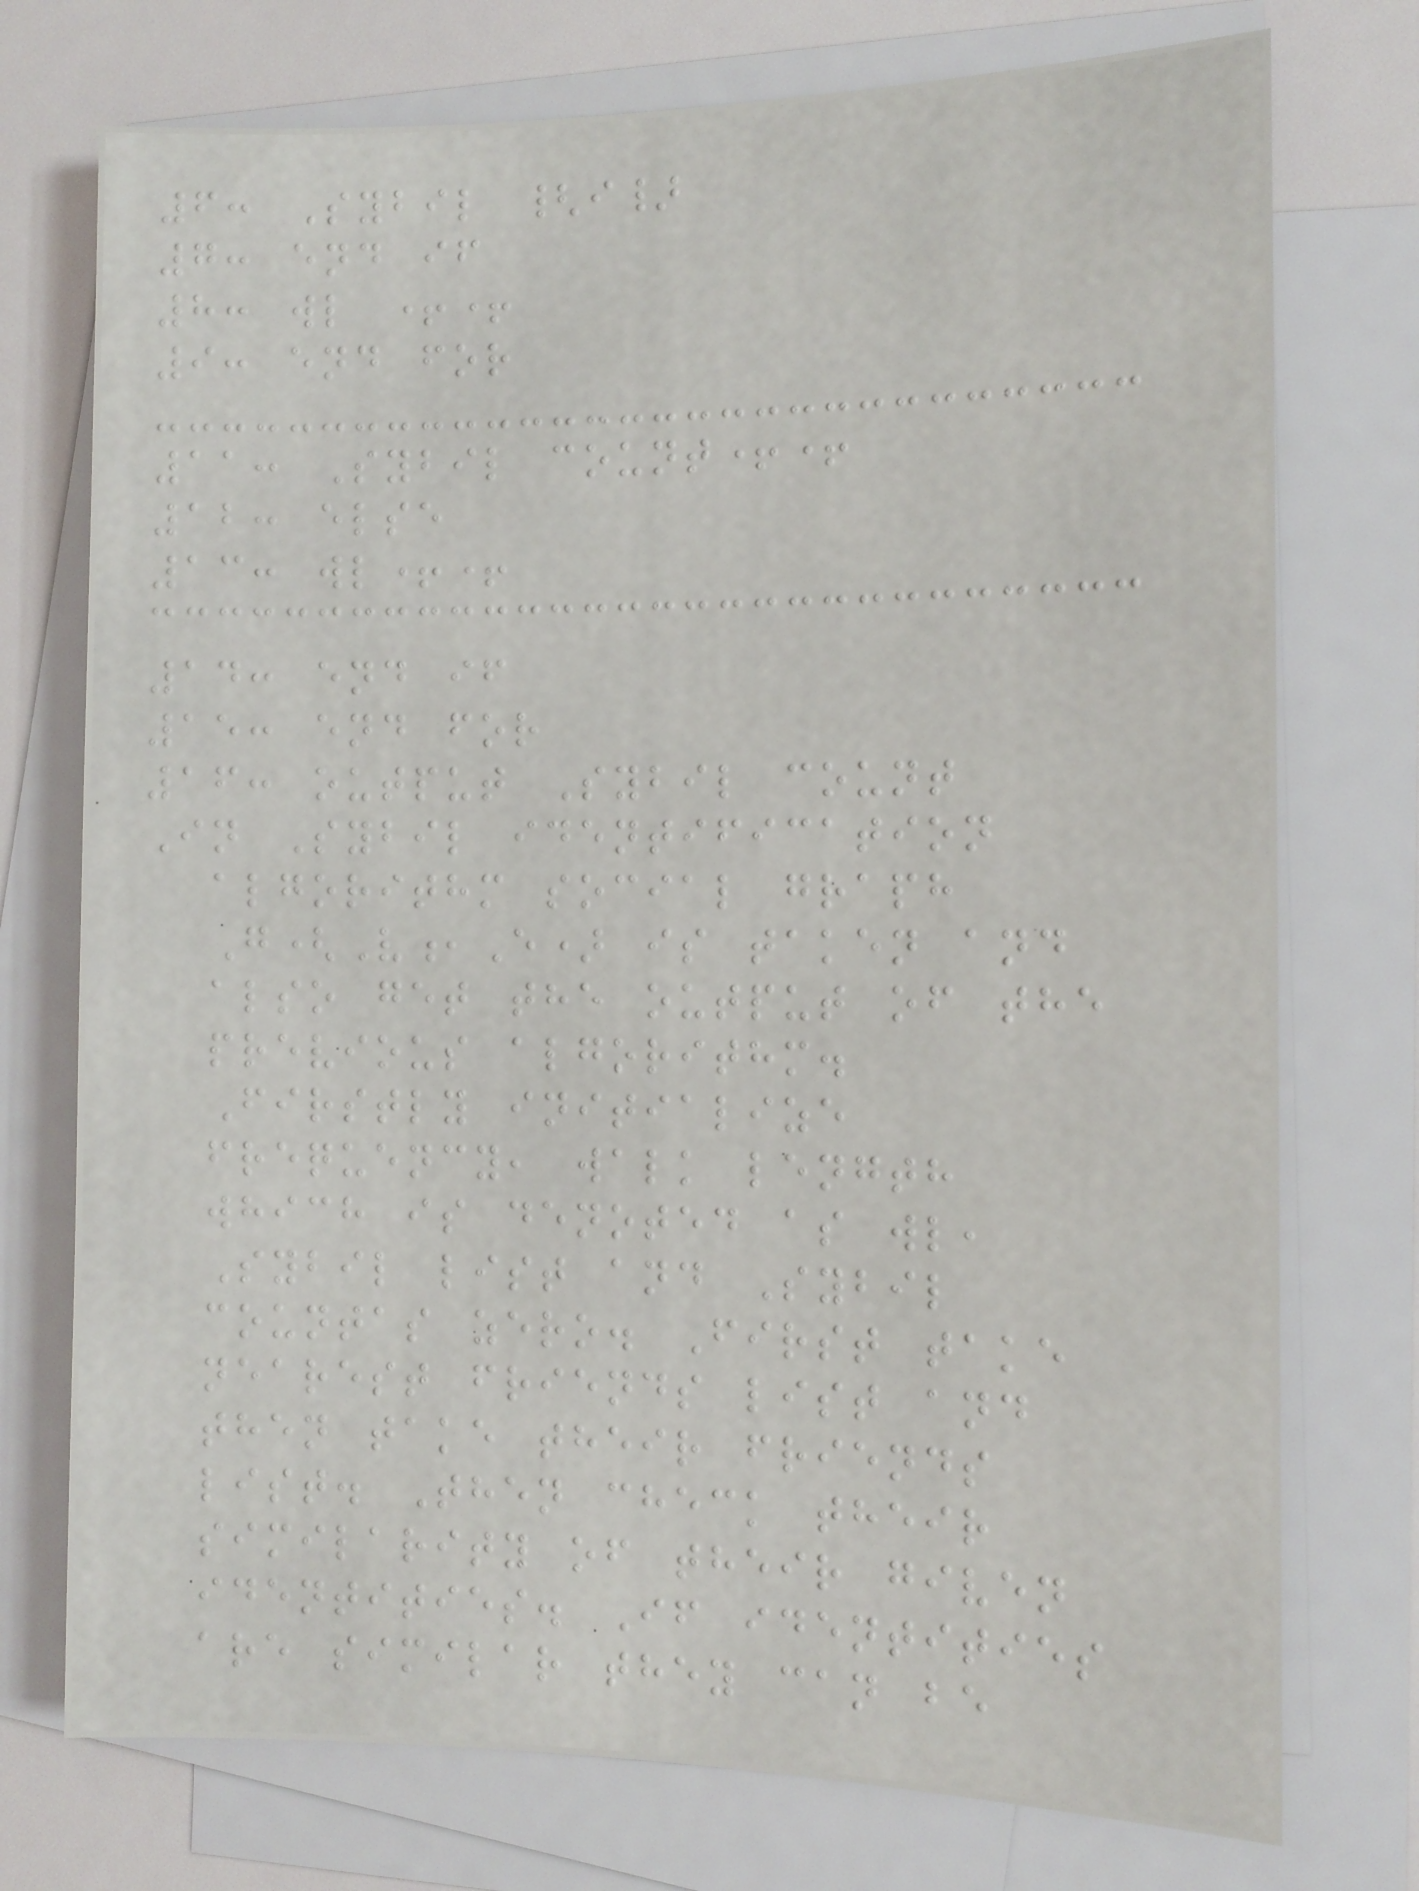6: Sybil {i}
7: end if
8: wl ++
9: end for
11: Sybil count++
12: else
13: wl++
14: end if
15: end for
16: output Sybil count
In Sybil identification
algorithm social graph
G(V,E) is taken and
also get the output of the
previous algorithm.
Firstly initialize
frequency, walk length
which is denoted as wl,
Sybil list and Sybil
countas zero. First take
nearest friends list and
then take their friends
list. Then check their
similarity of their given
identities. If identities
are similar they can be
